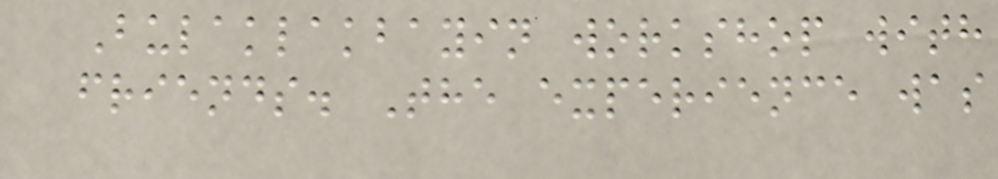Bulaklakbayin workshop with
friends. The experience was
